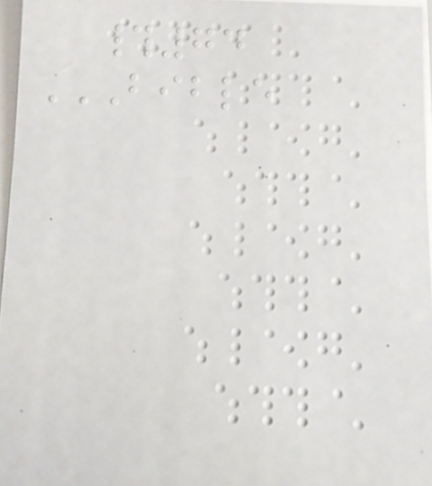#74
BIBLE
